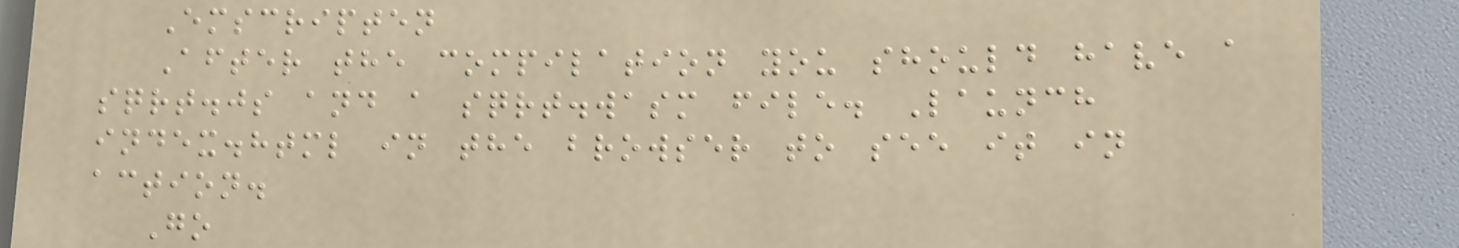Emscripten
After the compilation you should have a
sqrt.js and a sqrt.wasm file. Launch
index.html in the browser to see it in
action.
Go
